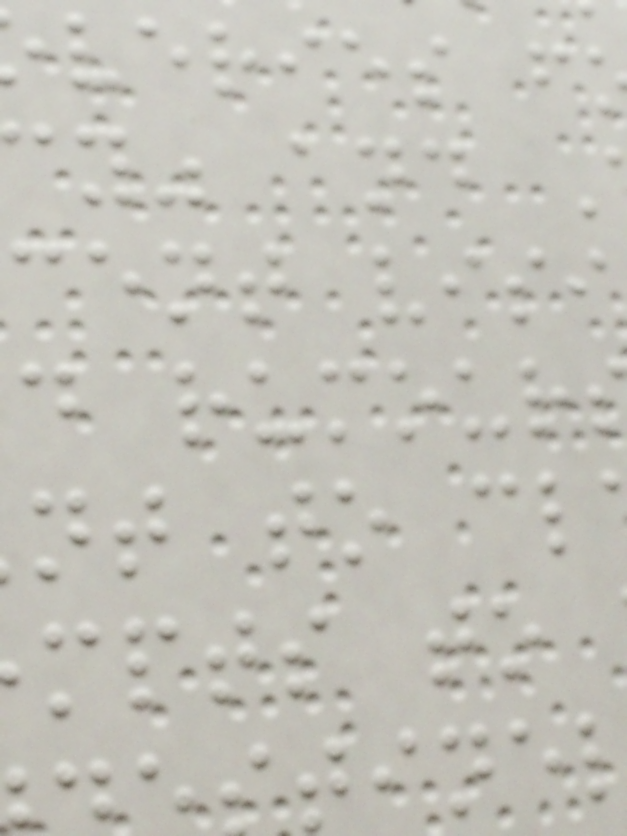veries f
cent visi
d rumour
nt to cl
mpts to
